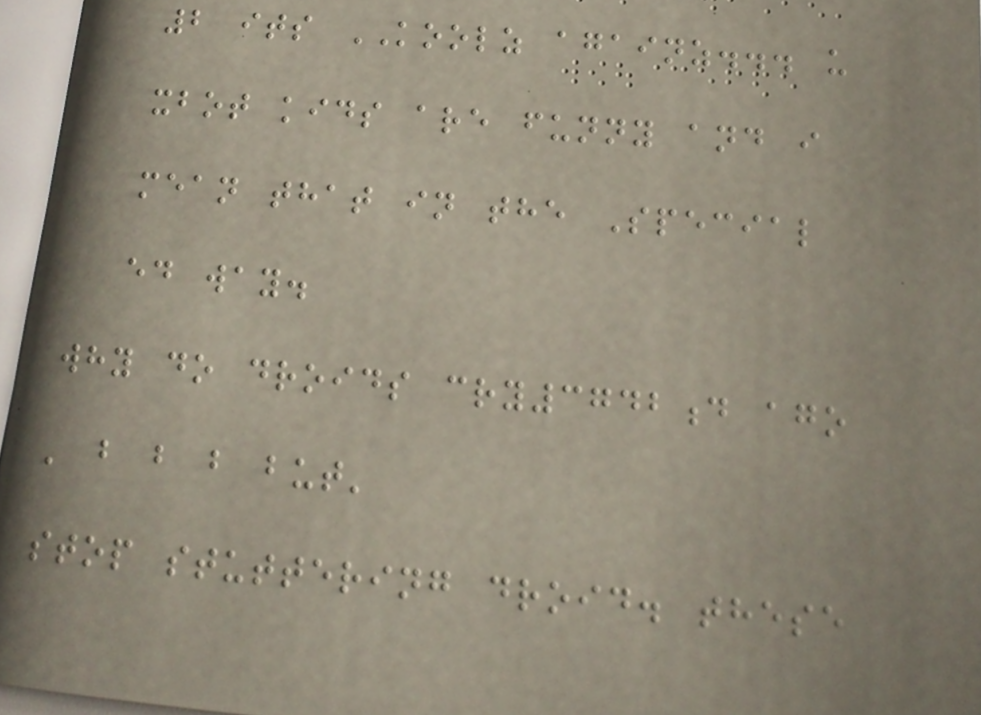2 its KOOLZ againz... u
xbot kids are funny and i
mean that in the Special
ed way.
why do droids cry3742d ago
' b b b but'
stop stuttering droid. these
